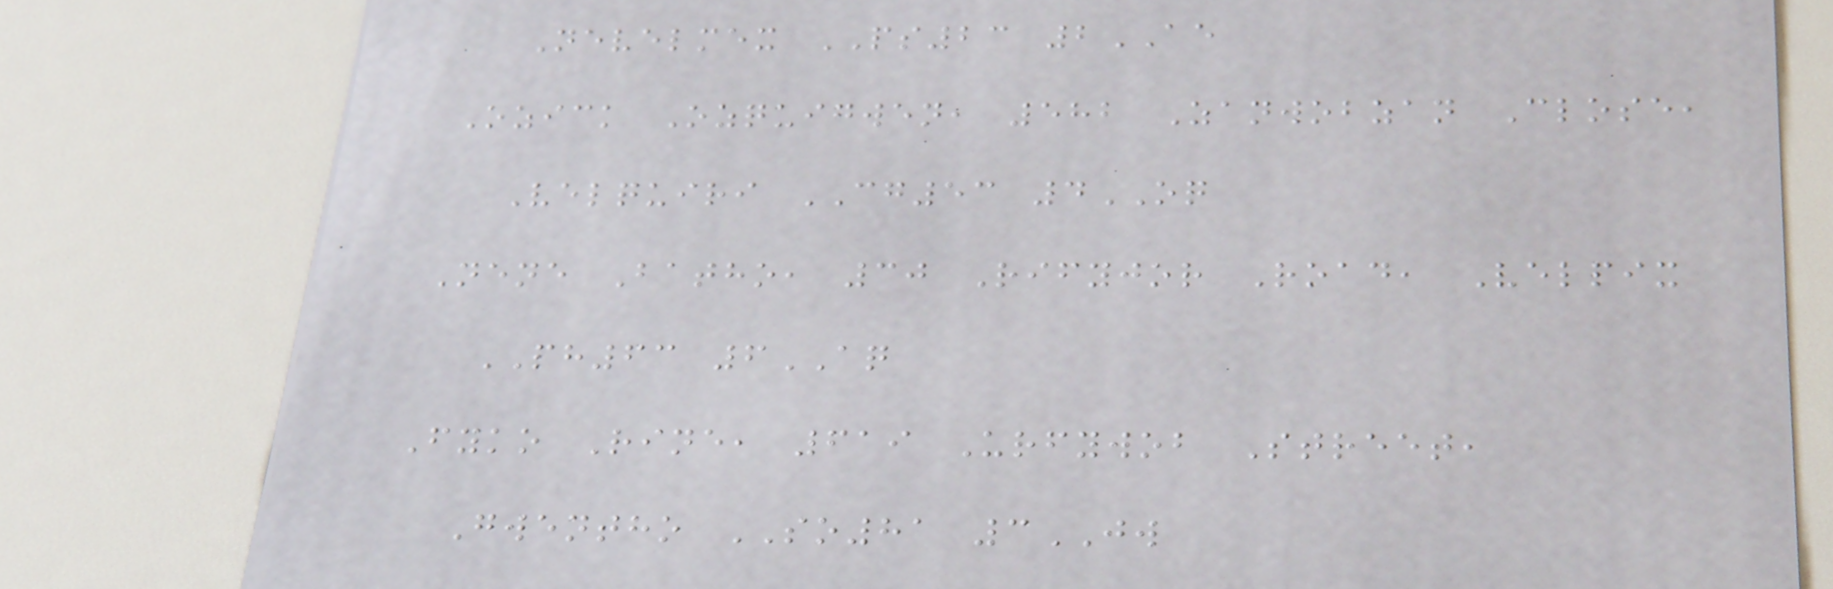Nevelmex PS23 2AE
Ozick Ozquigwen, 582 Zanwobzan Close,
Velquiri CG53 4OQ
Nene Batho, 30 Rifyjor Road, Velpix
PH63 6AQ
Fyko Rine, 619 Urfywob Street,
Gwentho SO81 3JW
